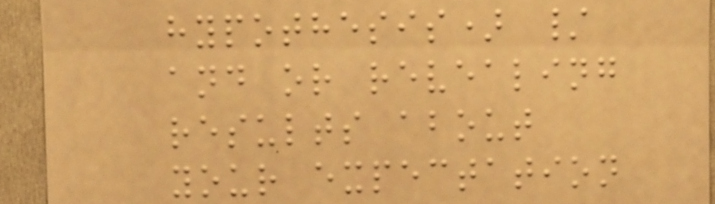hypothesis) /
and or revealing
results about
your expectation
